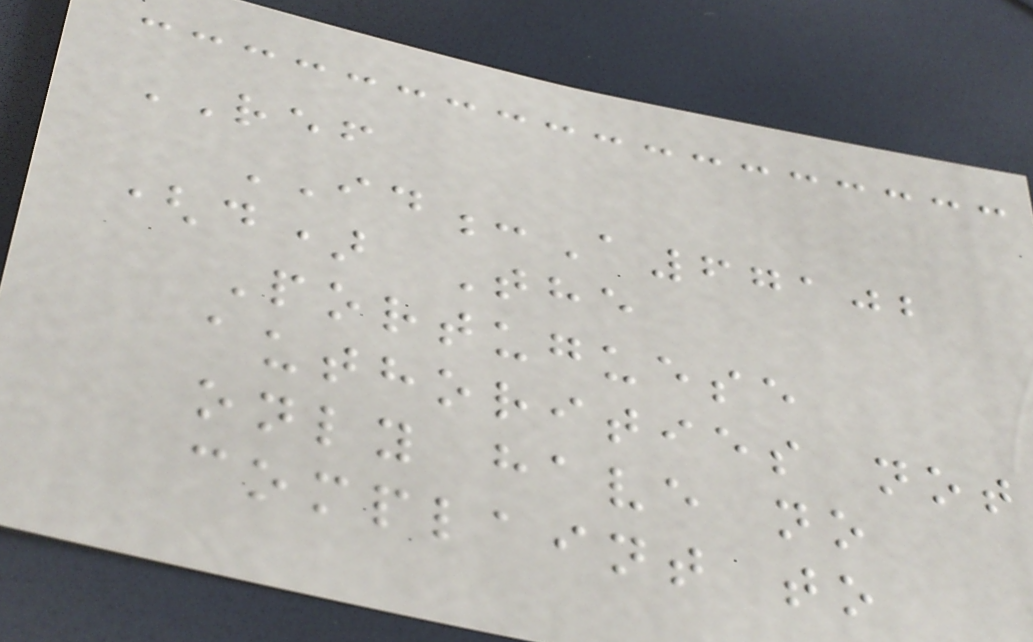REF
ID:A67102
(d) The
Portuguese
authorities not
only have no
complaint to
